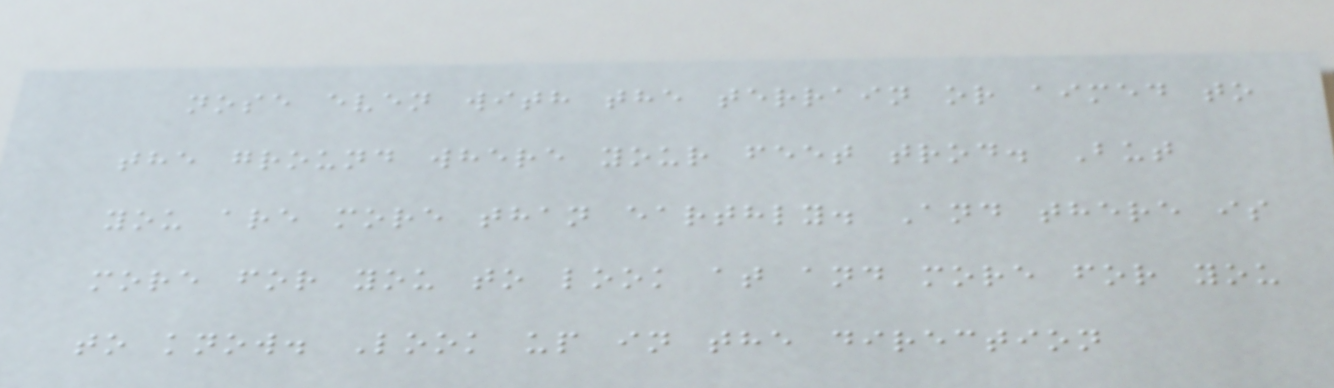nose even with the terrain or aimed to
the ground where your feet trod. But
you are more than earthly. And there is
more for you to look at and more for you
to know. Look up in the direction
